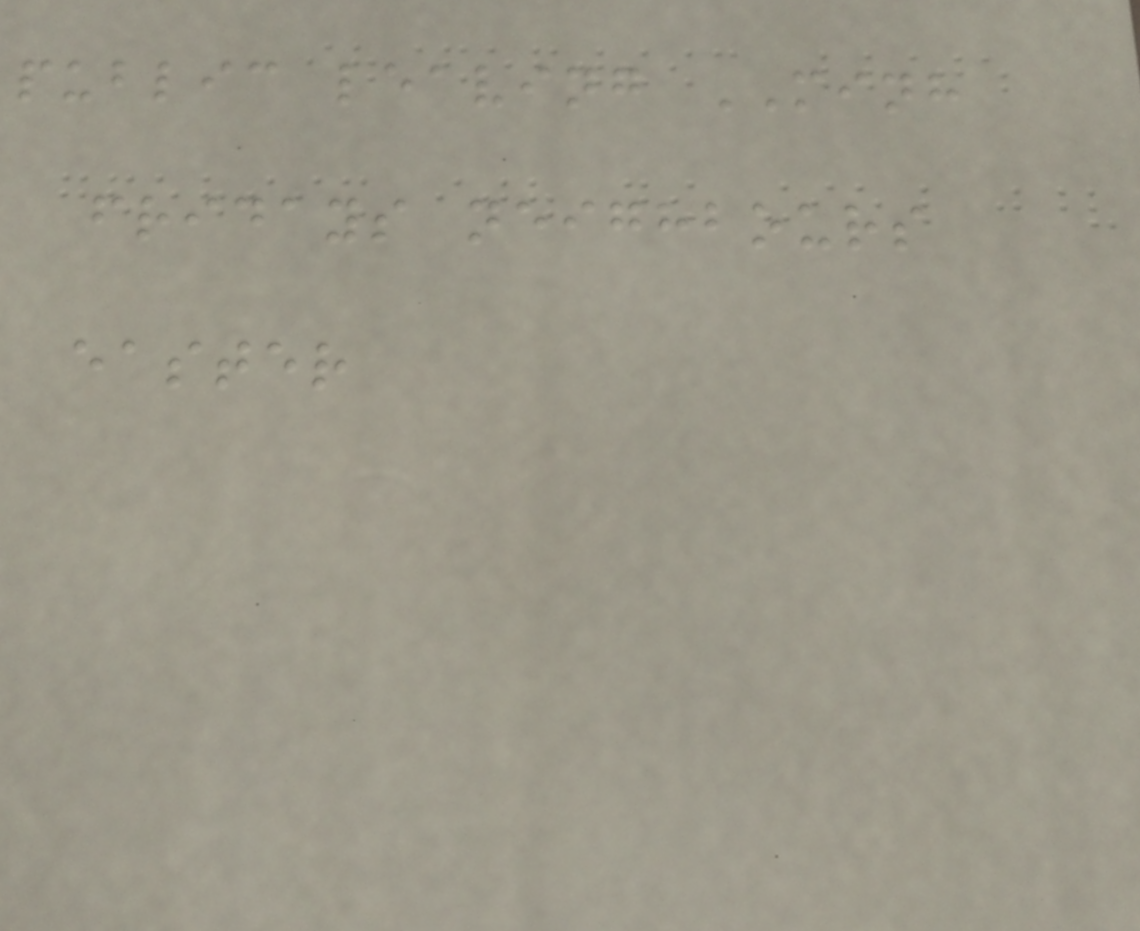public leaving MINH
fridays neighbours
easter
